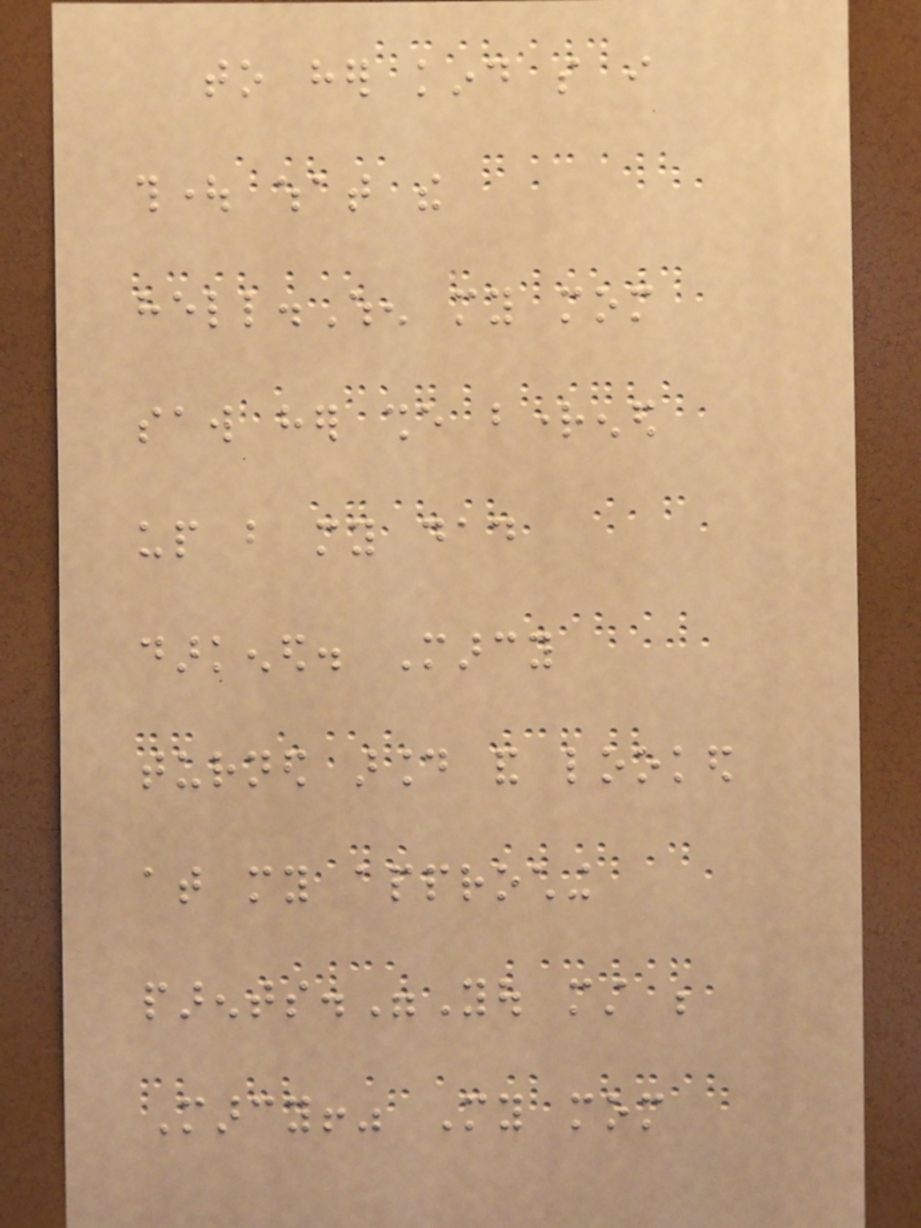to her kind so i
thought what the
hell.When my mom
saw her she brightened
up but my dad
darkened. Marcy
turned around and looked
at my approching
parents."You must be
Marcy!" My mom
